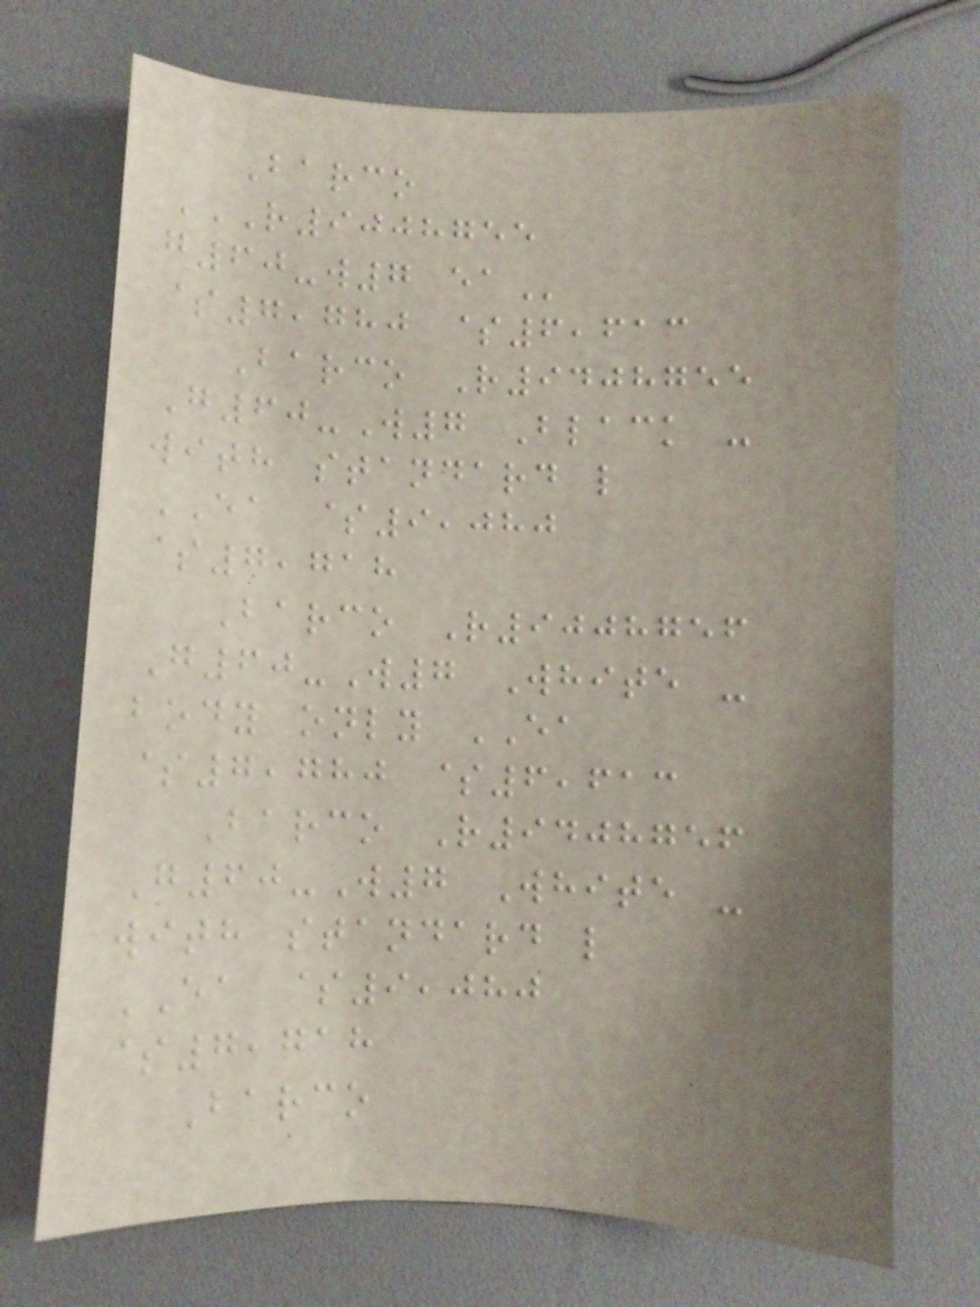Barco
R9008755
G60-W7 EA
$7,780 $6,613
Barco R9408755
G60-W7 Black -
with standard l
EA $9,080
$7,718
Barco R9008756
G60-W7 White -
body only EA
$7,780 $6,613
Barco R9408756
G60-W7 White -
with standard l
EA $9,080
$7,718
Barco
